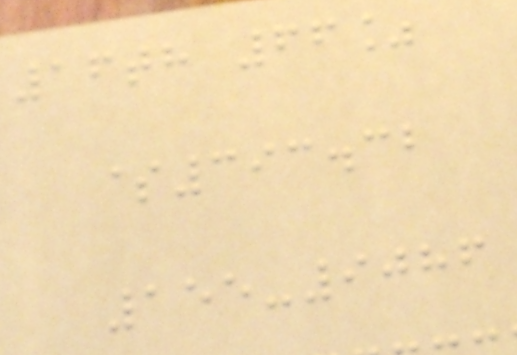16th 66%
$393.32
155-9086
